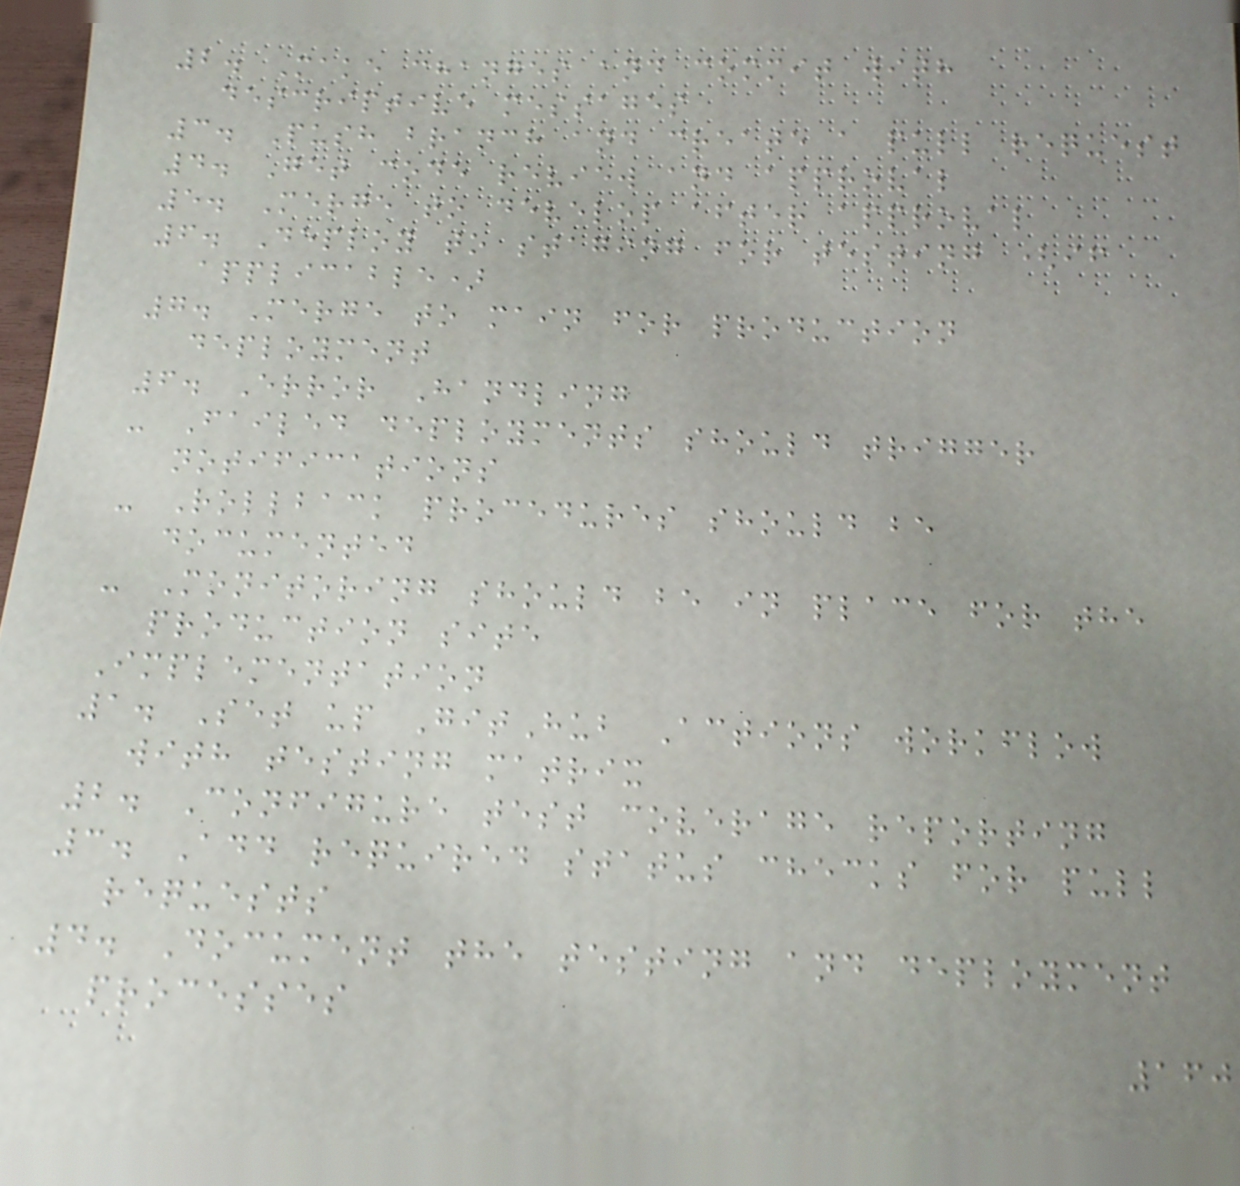2. Make changes and commit with
descriptive messages
3. Push branch and create a pull request
4. Get code review and approval
5. Merge to develop after approval
6. Deploy to staging for testing (if
applicable)
7. Merge to main for production
deployment
6. Error Handling
- Failed deployments should trigger
notifications
- Rollback procedures should be
documented
- Monitoring should be in place for the
production site
Implementation
1. Set up GitHub Actions workflow
with testing matrix
2. Configure test coverage reporting
3. Add required status checks for pull
requests
4. Document the testing and deployment
processes
160
